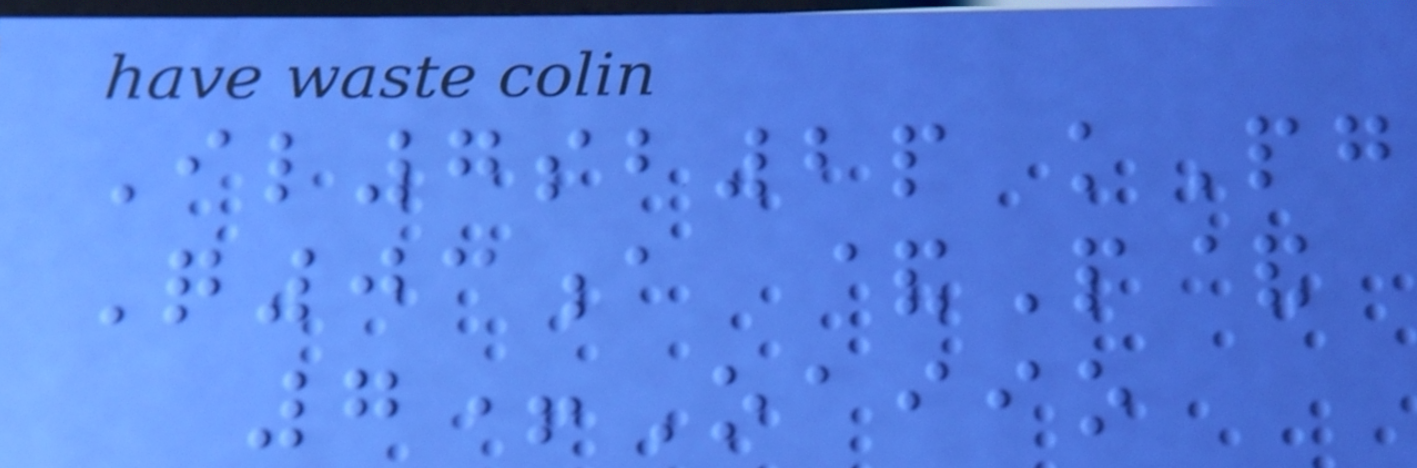Il7sb2p kPg
Q03a &P&
7+Oaiio
